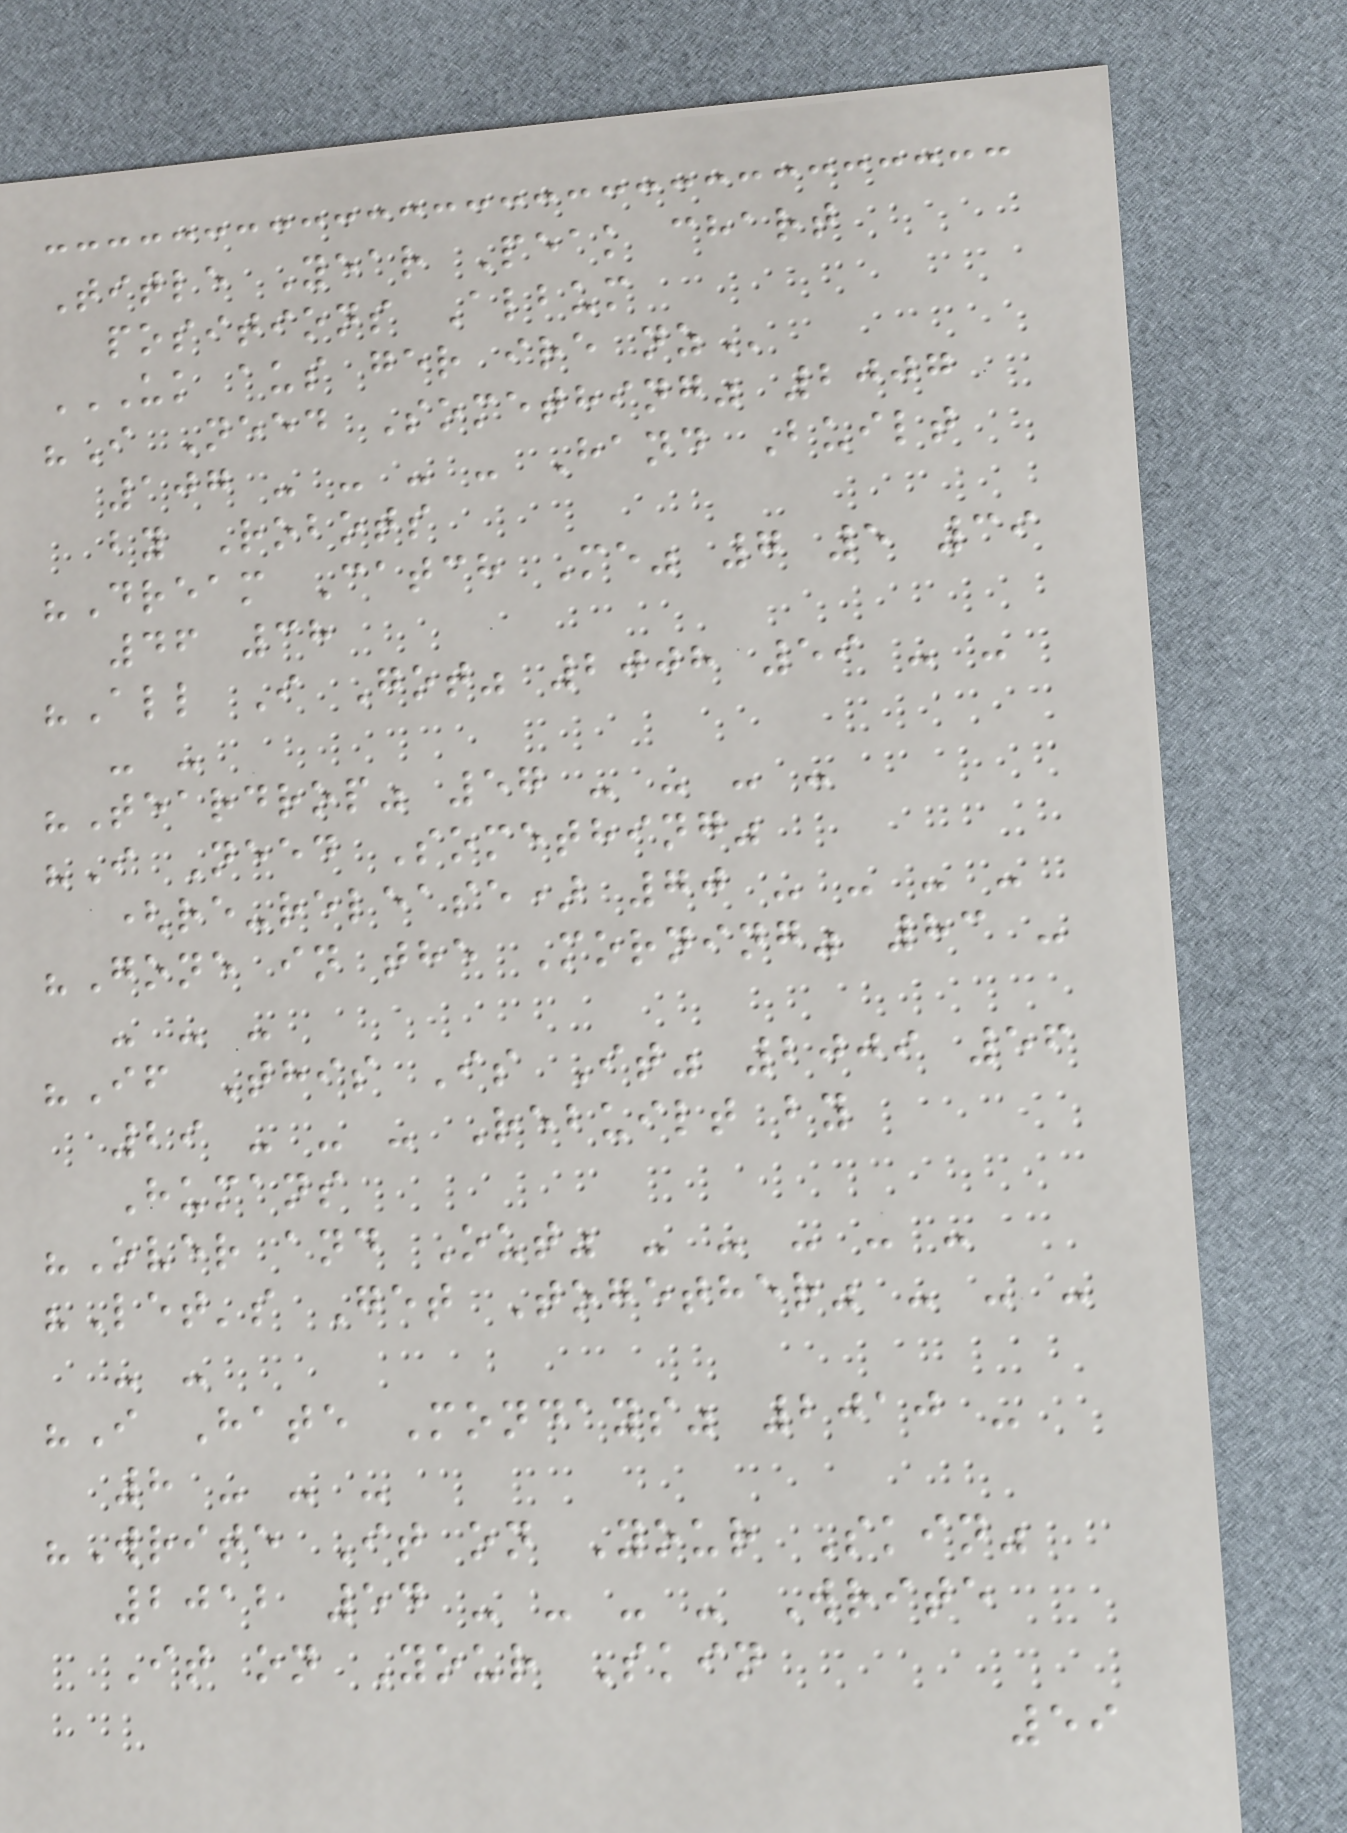Title Year Peak chart
positions Album
UK AUS GER IRE NZ
"I Need Something" 2007
107 - - - - Hand Built
by Robots
"Dream Catch Me" 7 5 39
46 38
"All I Got" 2008 59 - -
- -
"Teardrop" 57 - - - -
"I Need Something"
(re-release) 70 - - - -
"Gone in the Morning" 83 -
- - -
"If This Is It" 2009 56
29 - - - Rebuilt by
Humans
"Over and Out" - - - - -
"Let's Get Together" - - -
- -
"I Hate Mondays" 2010 -
8 - - -
"Write It on Your Skin"
2012 54 - - - - Write
It on Your Skin
59
